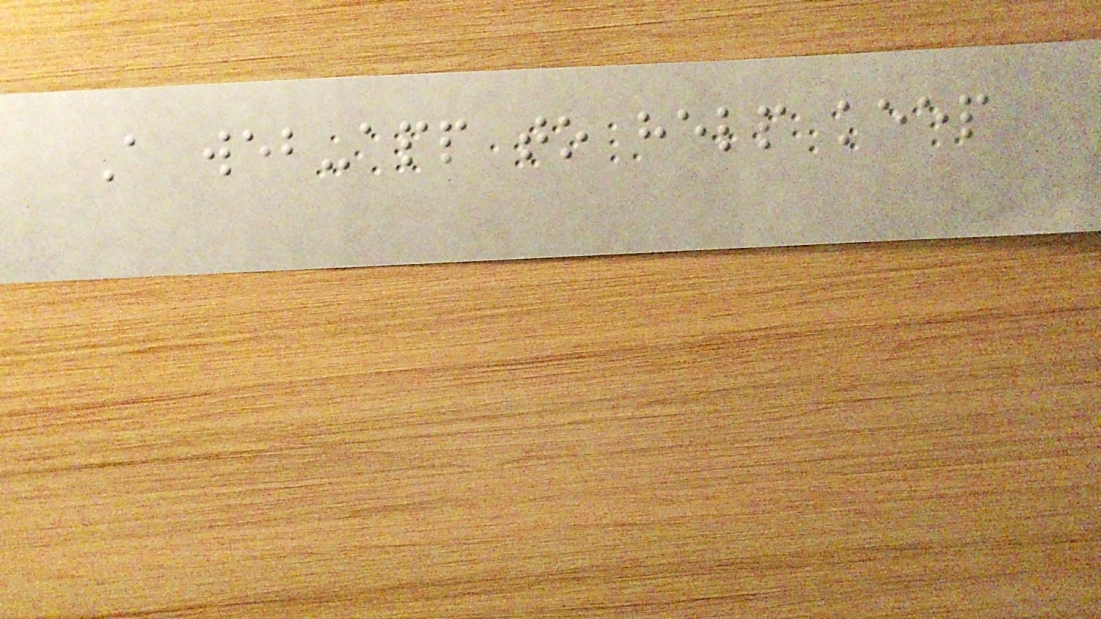A web-app to help keep
